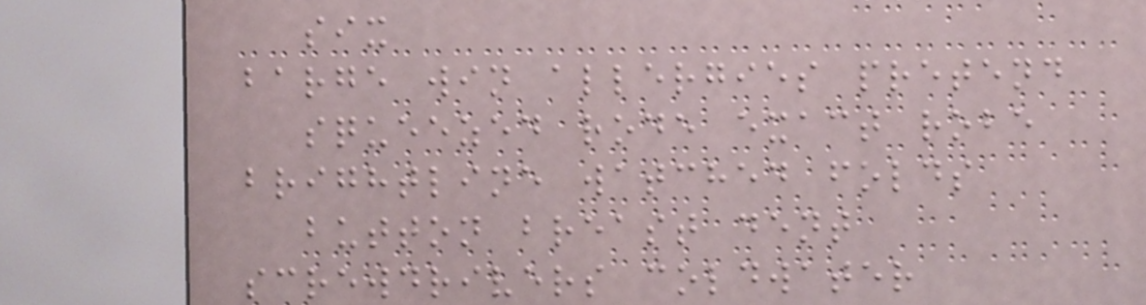six
barge win allergies pretend
squeezed rode exact robe
brightline watched folds
button breast dent
screwdrivers coldwater
